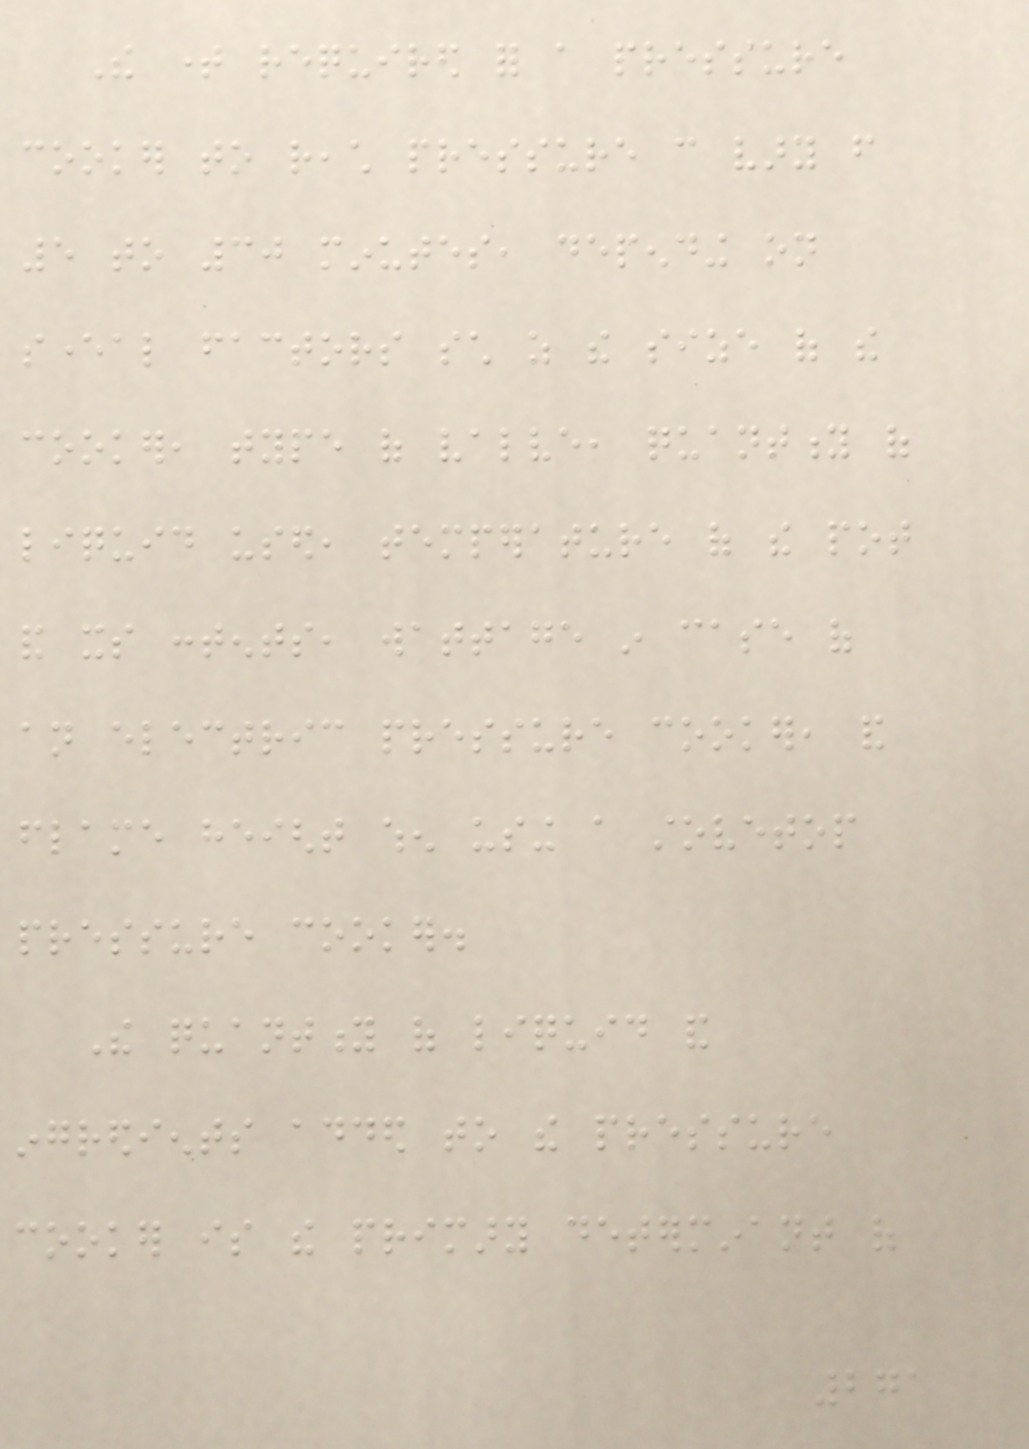The time required for a pressure
cooker to reach pressure can vary from
5 to 30 minutes, depending on
several factors such as the size of the
cooker, type of valve, quantity of
liquid used, temperature of the pot
and its contents, wattage in case of
an electric pressure cooker, and
flame height when using a stovetop
pressure cooker.
The quantity of liquid and
ingredients added to the pressure
cooker is the primary determinant of
271
